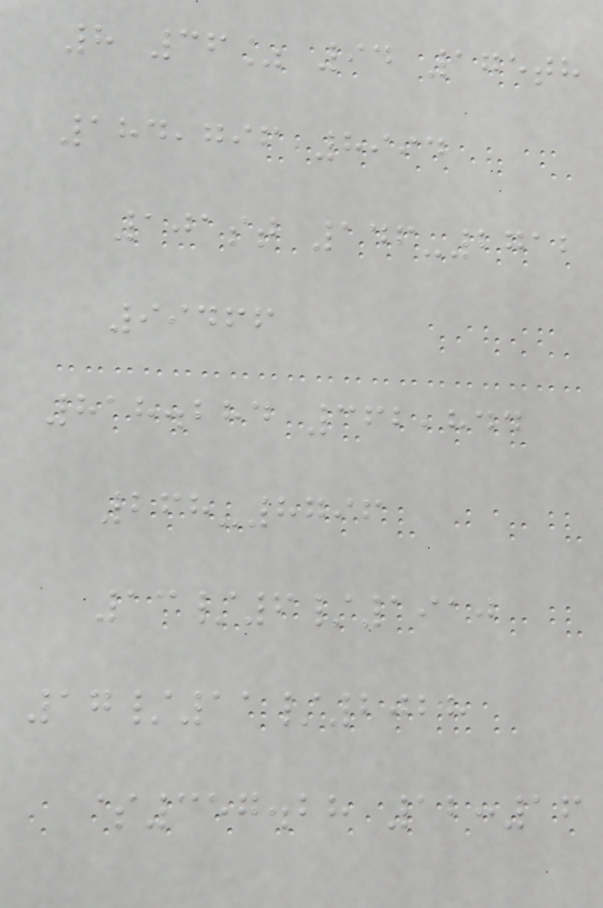8 36% 94 175th
184,796 8994
101st 146-2712
99466
818.284 362,844
268-8796
13/6/1910
17/11/2028
$357.28 12:16
